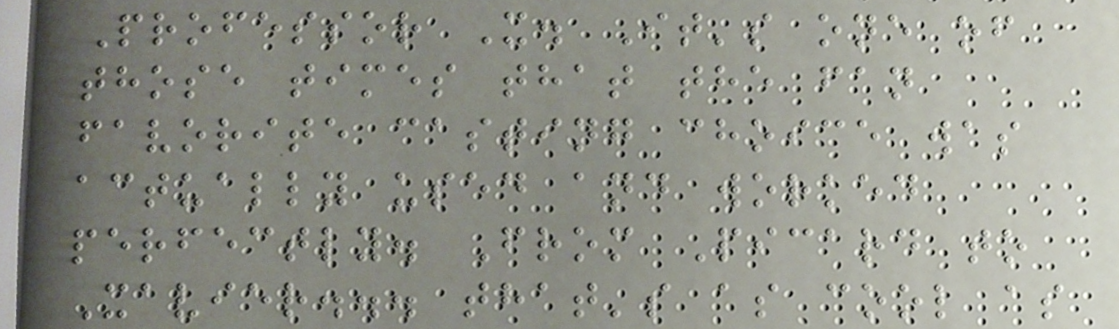Professor X. It's one of
those times that the fan
favorite casting choice was
actually used and worked
perfectly. From Picard to
Xavier... that's as cool as
